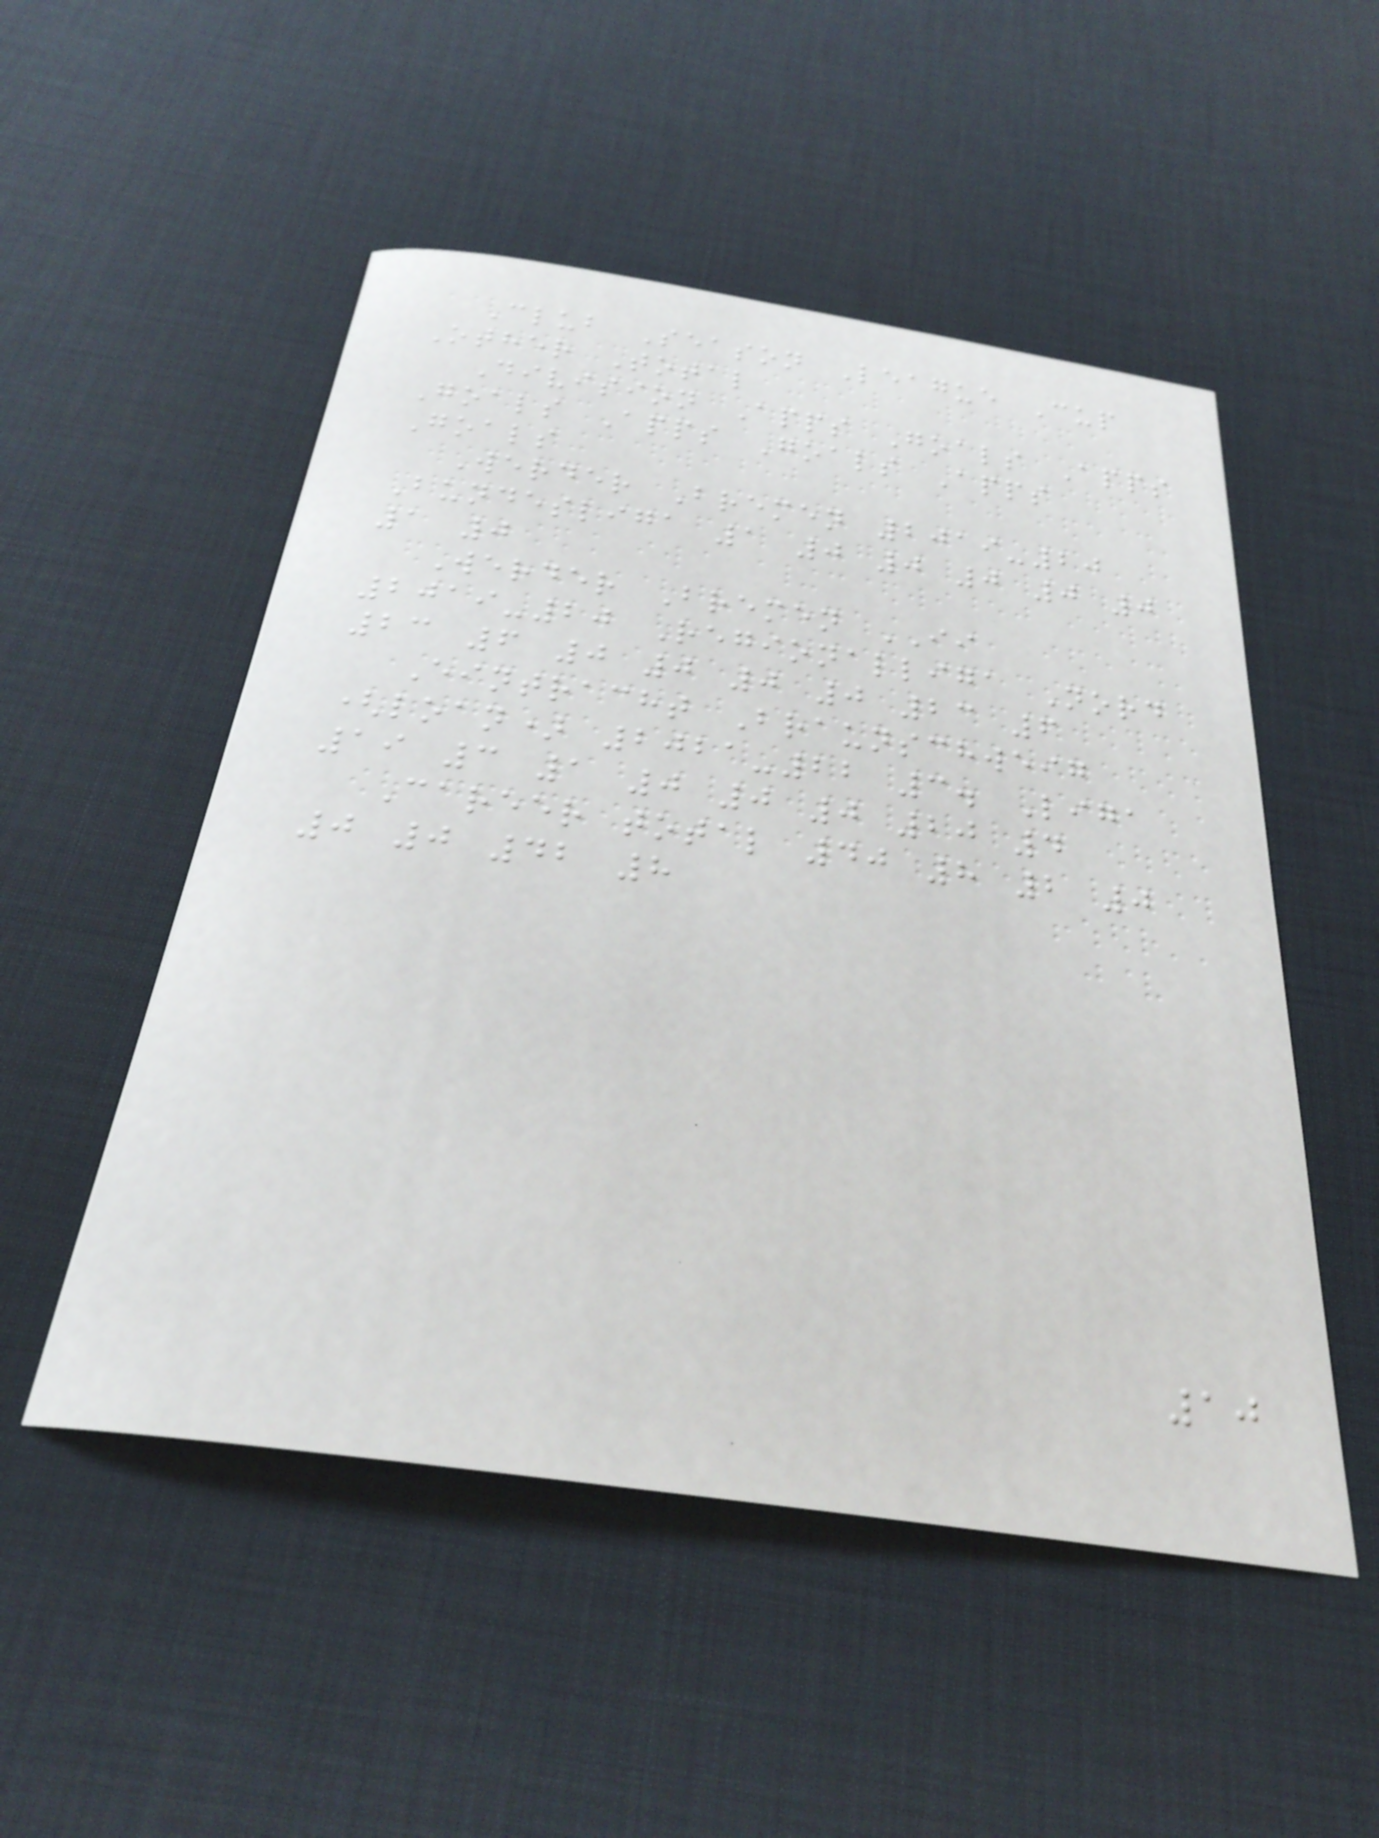Club Season League Cup
Other Total
Division Apps Goals Apps
Goals Apps Goals Apps
Goals
Werder Bremen 2019-20
Bundesliga 1 0 0 0 0 0
1 0
Werder Bremen II
2019-20 Regionalliga Nord
23 6 0 0 0 0 23 6
Eintracht Braunschweig
(loan) 2021-22 3. Liga
19 3 1 0 0 0 20 4
Career total 40 8 2 0
0 0 42 8
10
